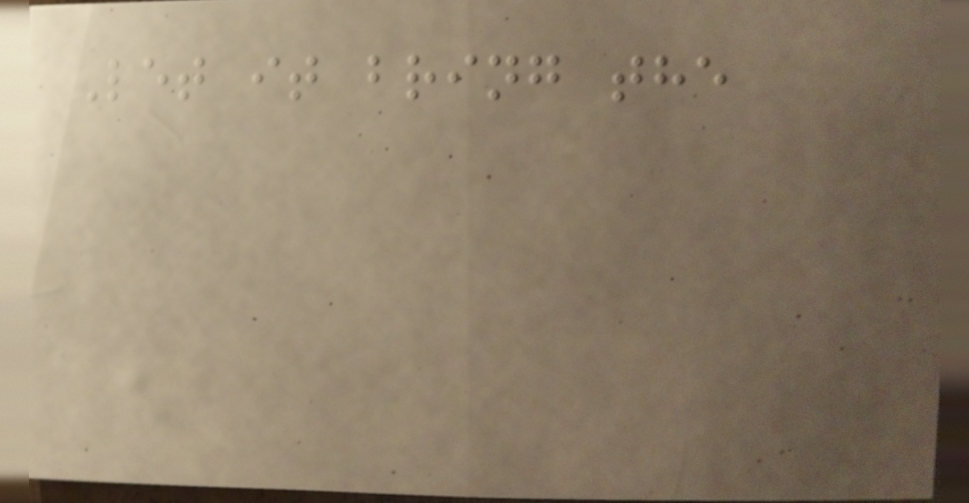Let it bring the
